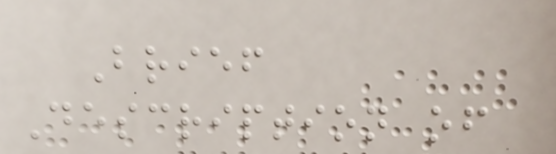Brief
Description of
